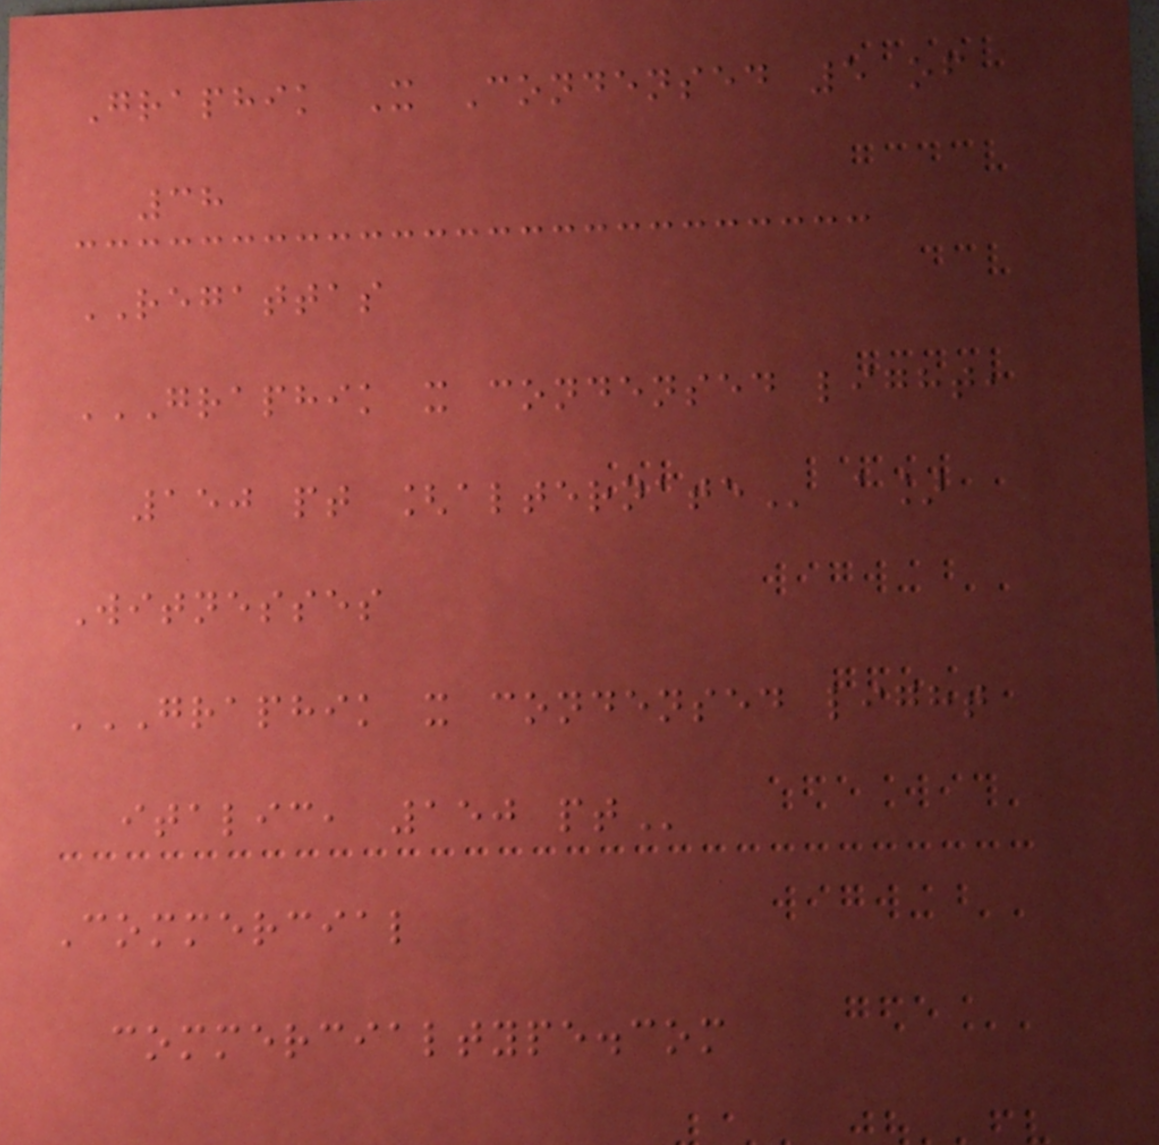Graphik X Condensed 5 of
38
REGATTAS
GRAPHIK X CONDENSED LIGHT,
150 PT [ALTERNATE a]
Witnesses
GRAPHIK X CONDENSED LIGHT
ITALIC, 150 PT
Commercial
commercialtype.com
